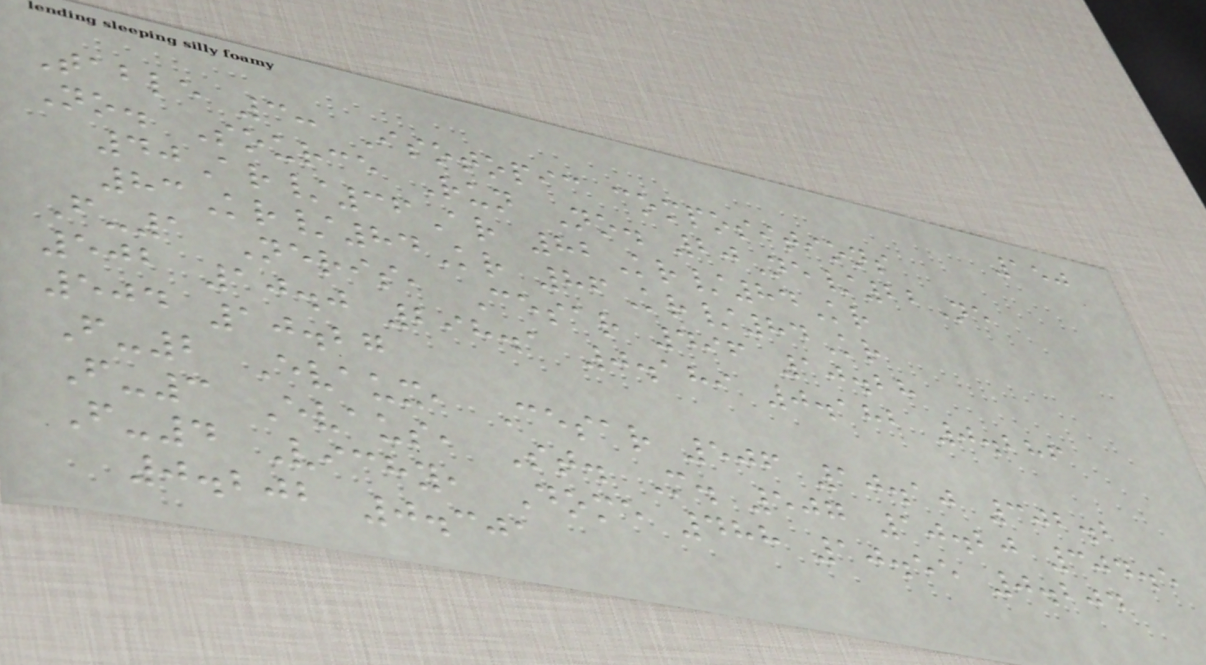150
Table 3: Isotopic compositions
No. Source Run No. 20Ne/22Ne
40Ar/36Ar 82Kr/84Kr
83Kr/84Kr 86Kr/84Kr
F-1 Neris, Cesar 496 10.28
502 10.0 298.1 0.189 0.182 0.286
504 10.27
F-2 Evaux, Cesar 506 10.10 302.2
F-3 Evaus, St. M. 507 10.20 304.5
F-4 Vichy, Dome 488 10.55 0.204
0.202 0.301
